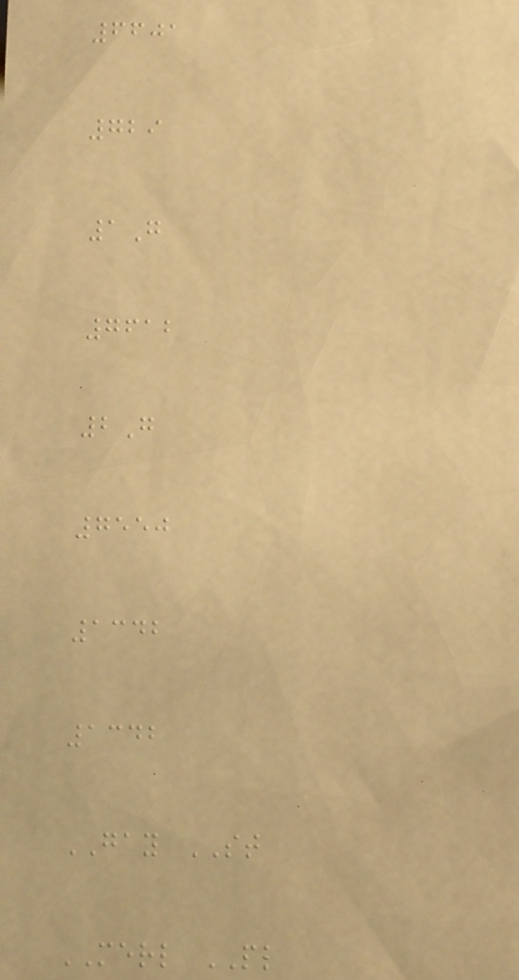6601
729
1G
7612
2G
7550
1342
1342
GAY ST
MERL PL
